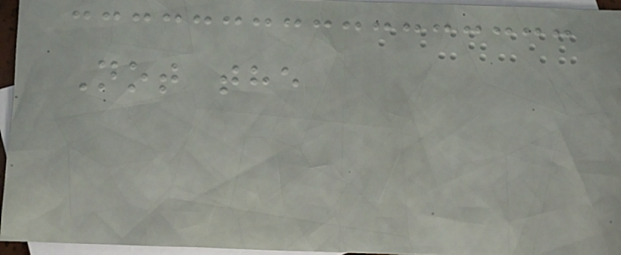Not the
